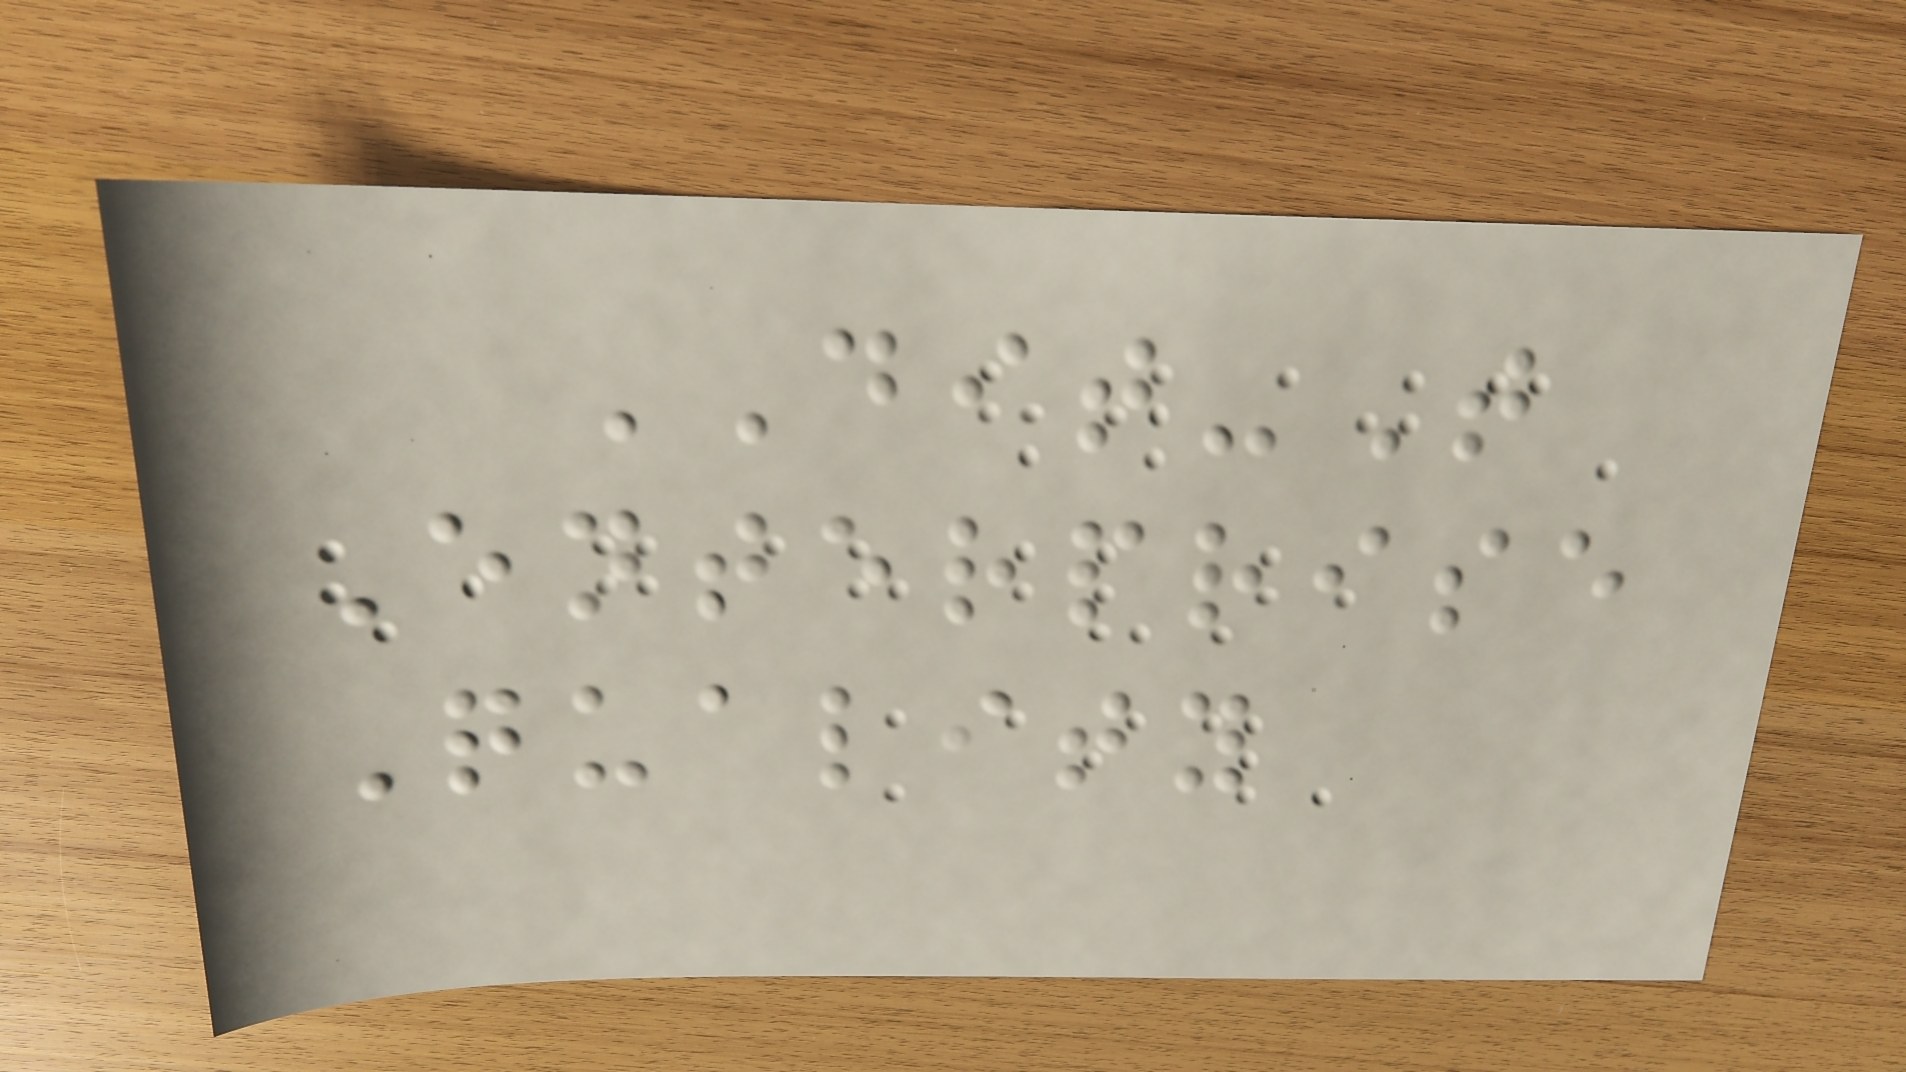DIT-T
Enterprise
Quality
